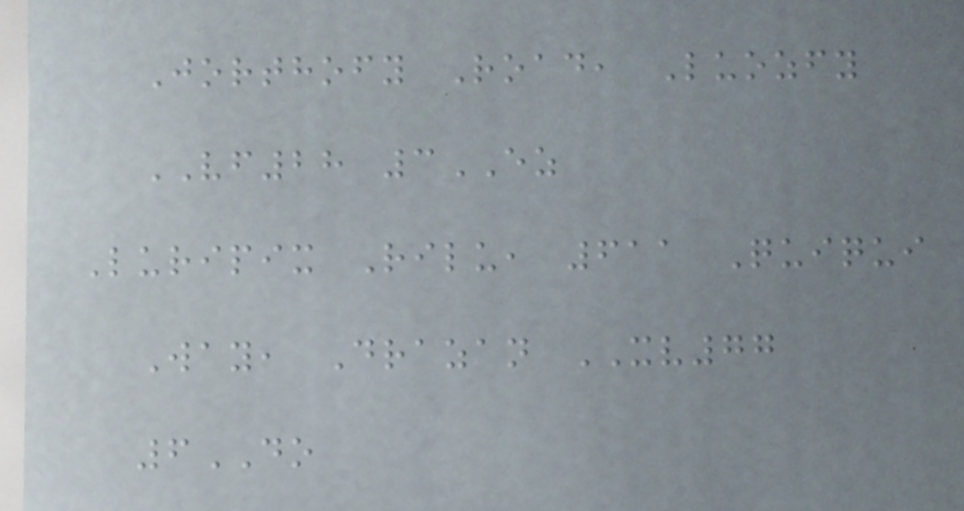Jorthofy Road, Luozfy
VF28 3EZ
Luripix Rilu, 611 Quiqui
Way, Drazan XV77
6DO
